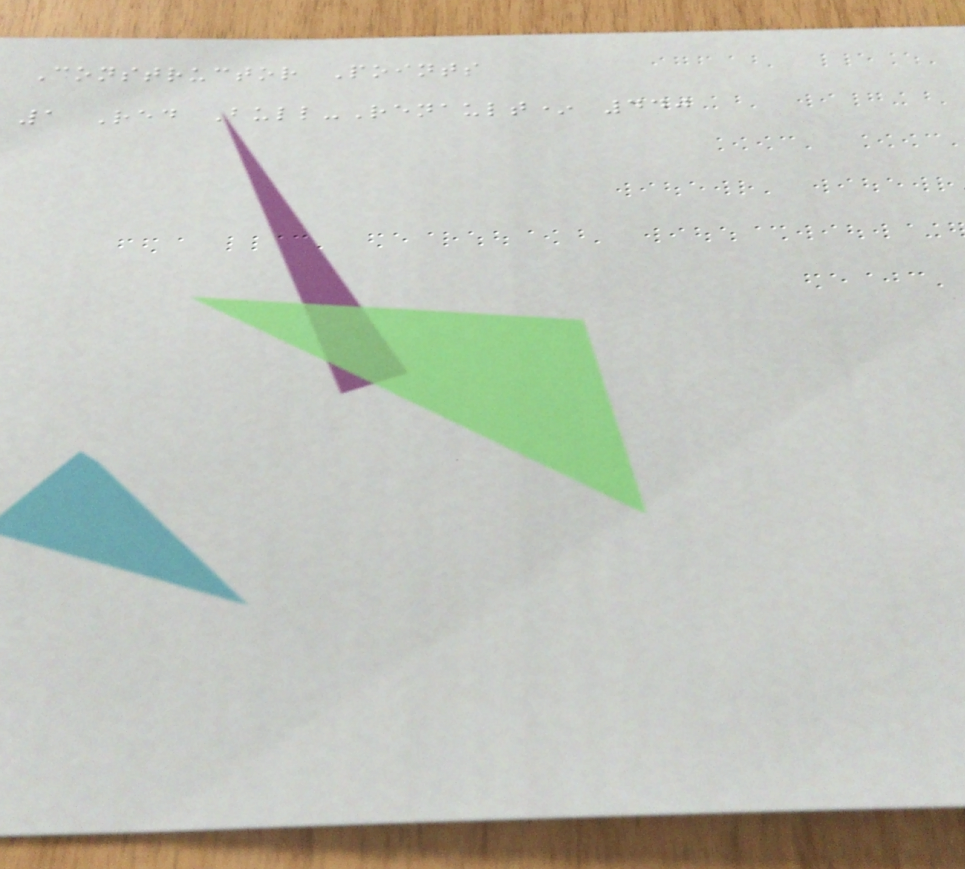Constructor Points
1 Red Bull-Renault* 440
